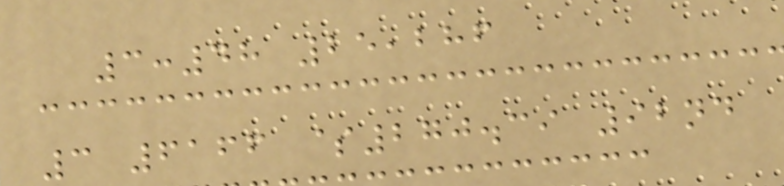3:48 25,286
3 6166 $270.39 92nd
